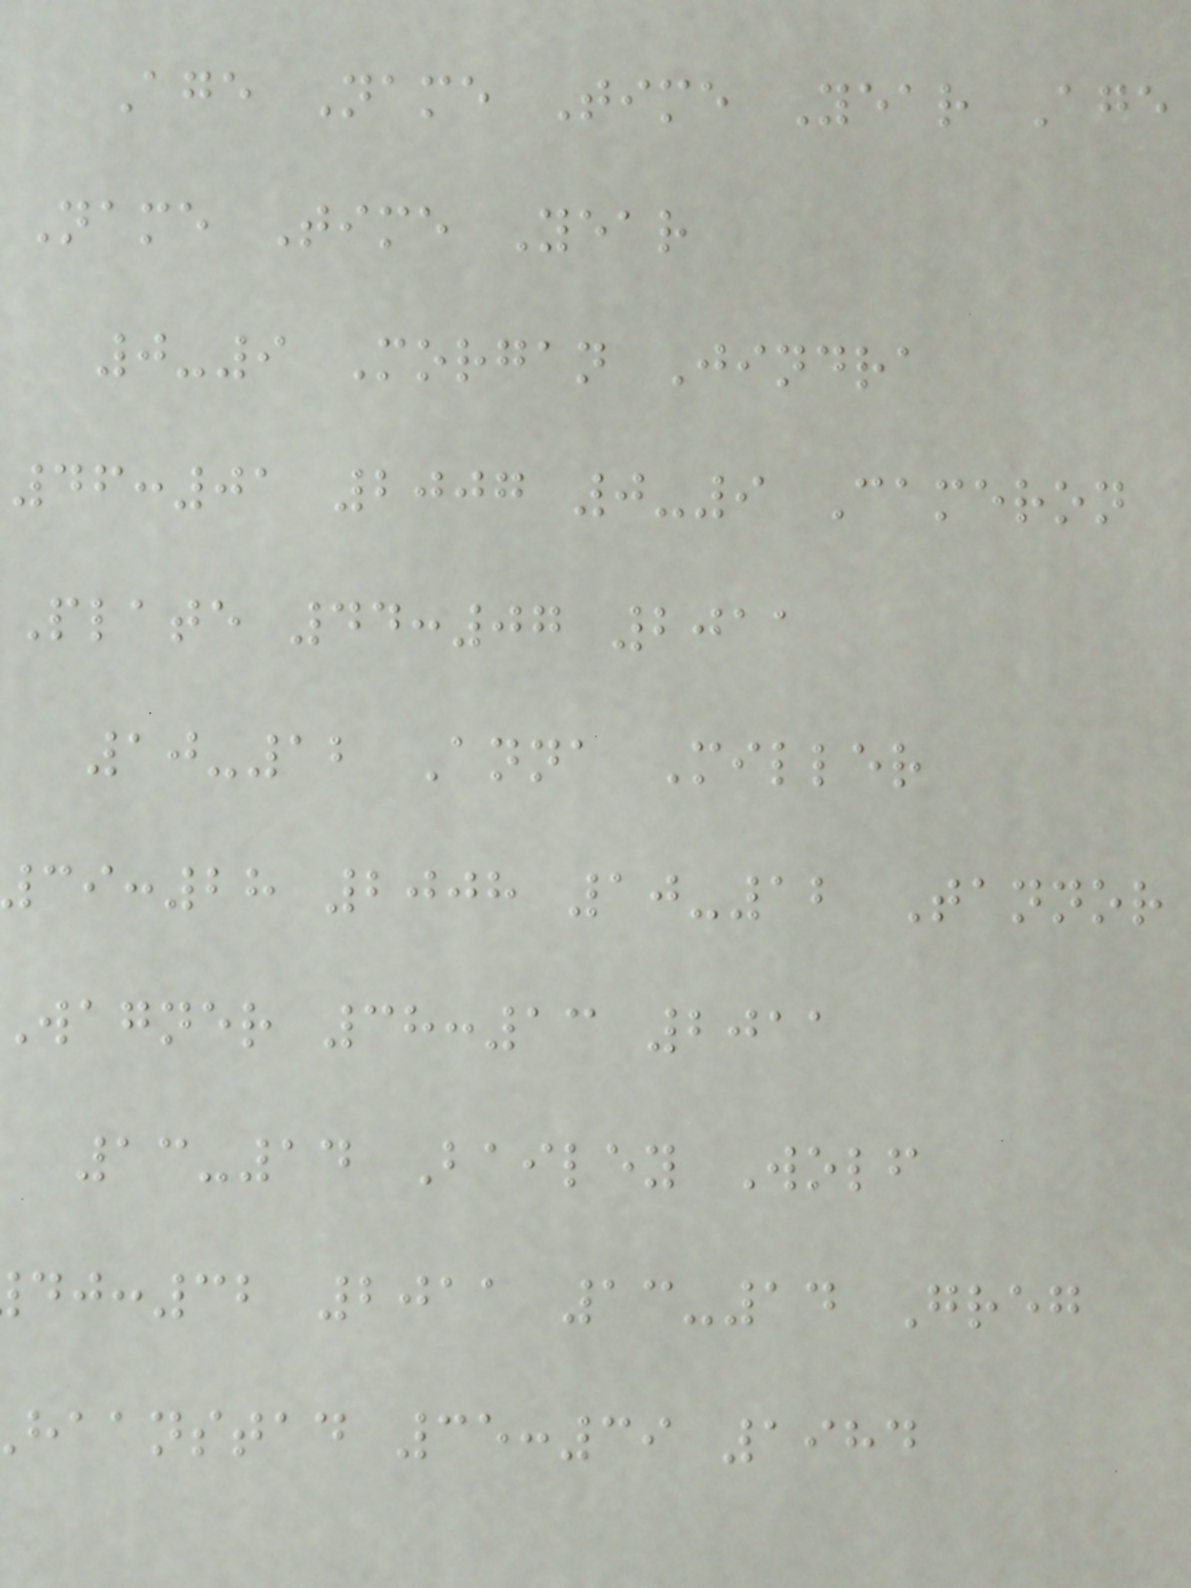Age Name Time Year Age
Name Time Year
0-9 Morgan Jindra
46:01 2007 0-9 Cameron
Plate 44:07 2011
10-12 Anna Miller
39:28 2008 10-12 Tannor
wagner 38:13 2011
13-14 Bailey Wolf
:32 2011 13-14 Greg
haanstad 35:39 1984
